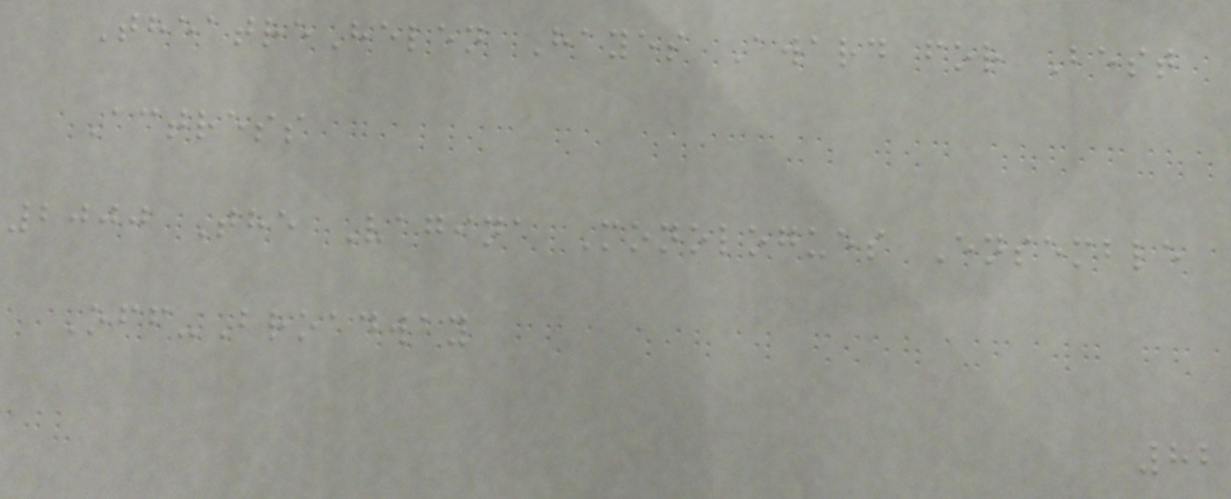TheatreHelen Hayes Award for Best
Actress
2000 The Vagina Monologues Ensemble
Off-Broadway
82
